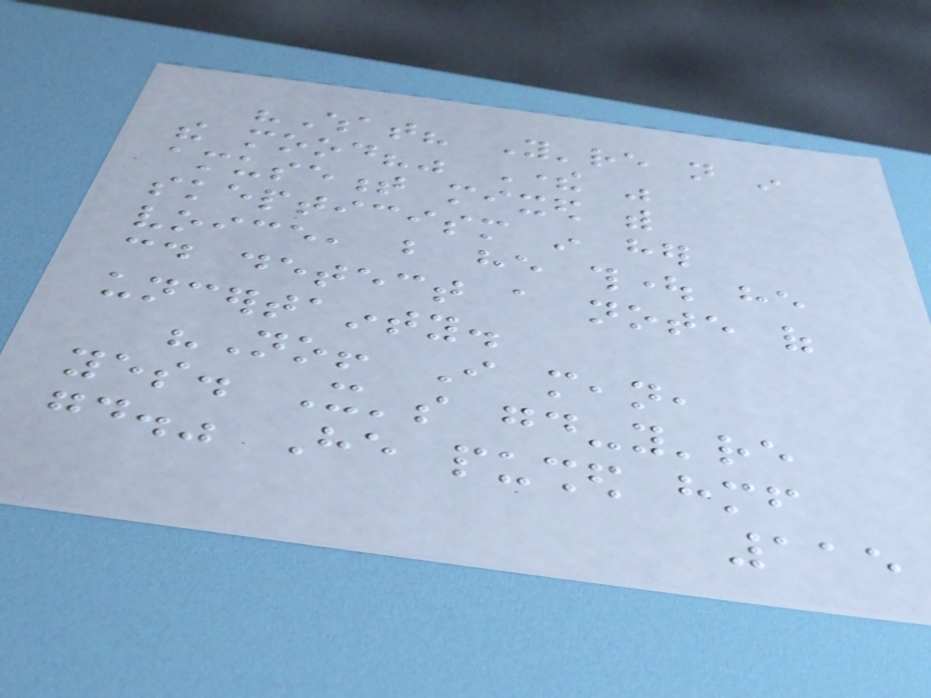"What? You're not in
the mood?" There was
amusement mixed with
skepticism in her
voice, but he thought he
could detect a note of
uncertainty.
"No! I mean,
yes. It's good-you're
good." He pushed himself
115
